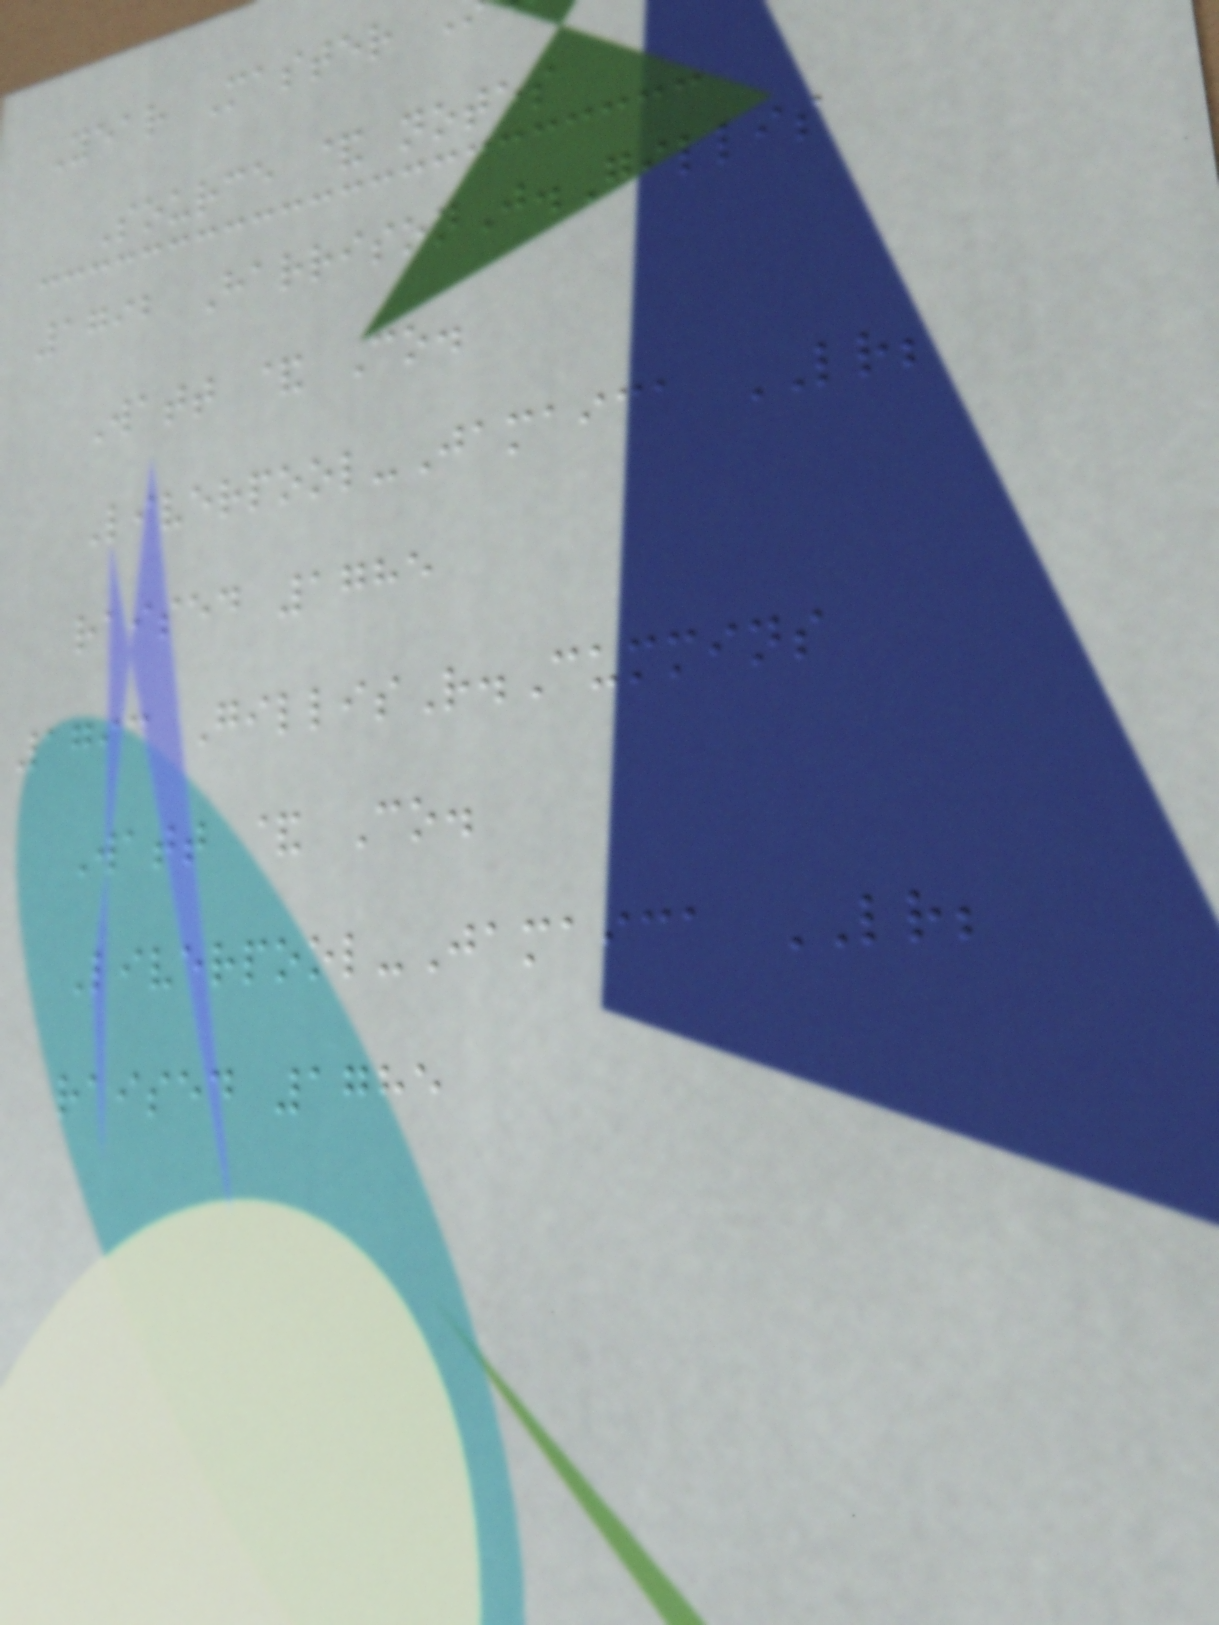Year Master
Source & notes
1792 HarrisonJ.Gillis
Watt & Co.
Liverpool-Jamaica LR;
raised 1785
1793 GillisR.Cummins
Watt & Co.
Liverpool-Jamaica LR;
raised 1785
